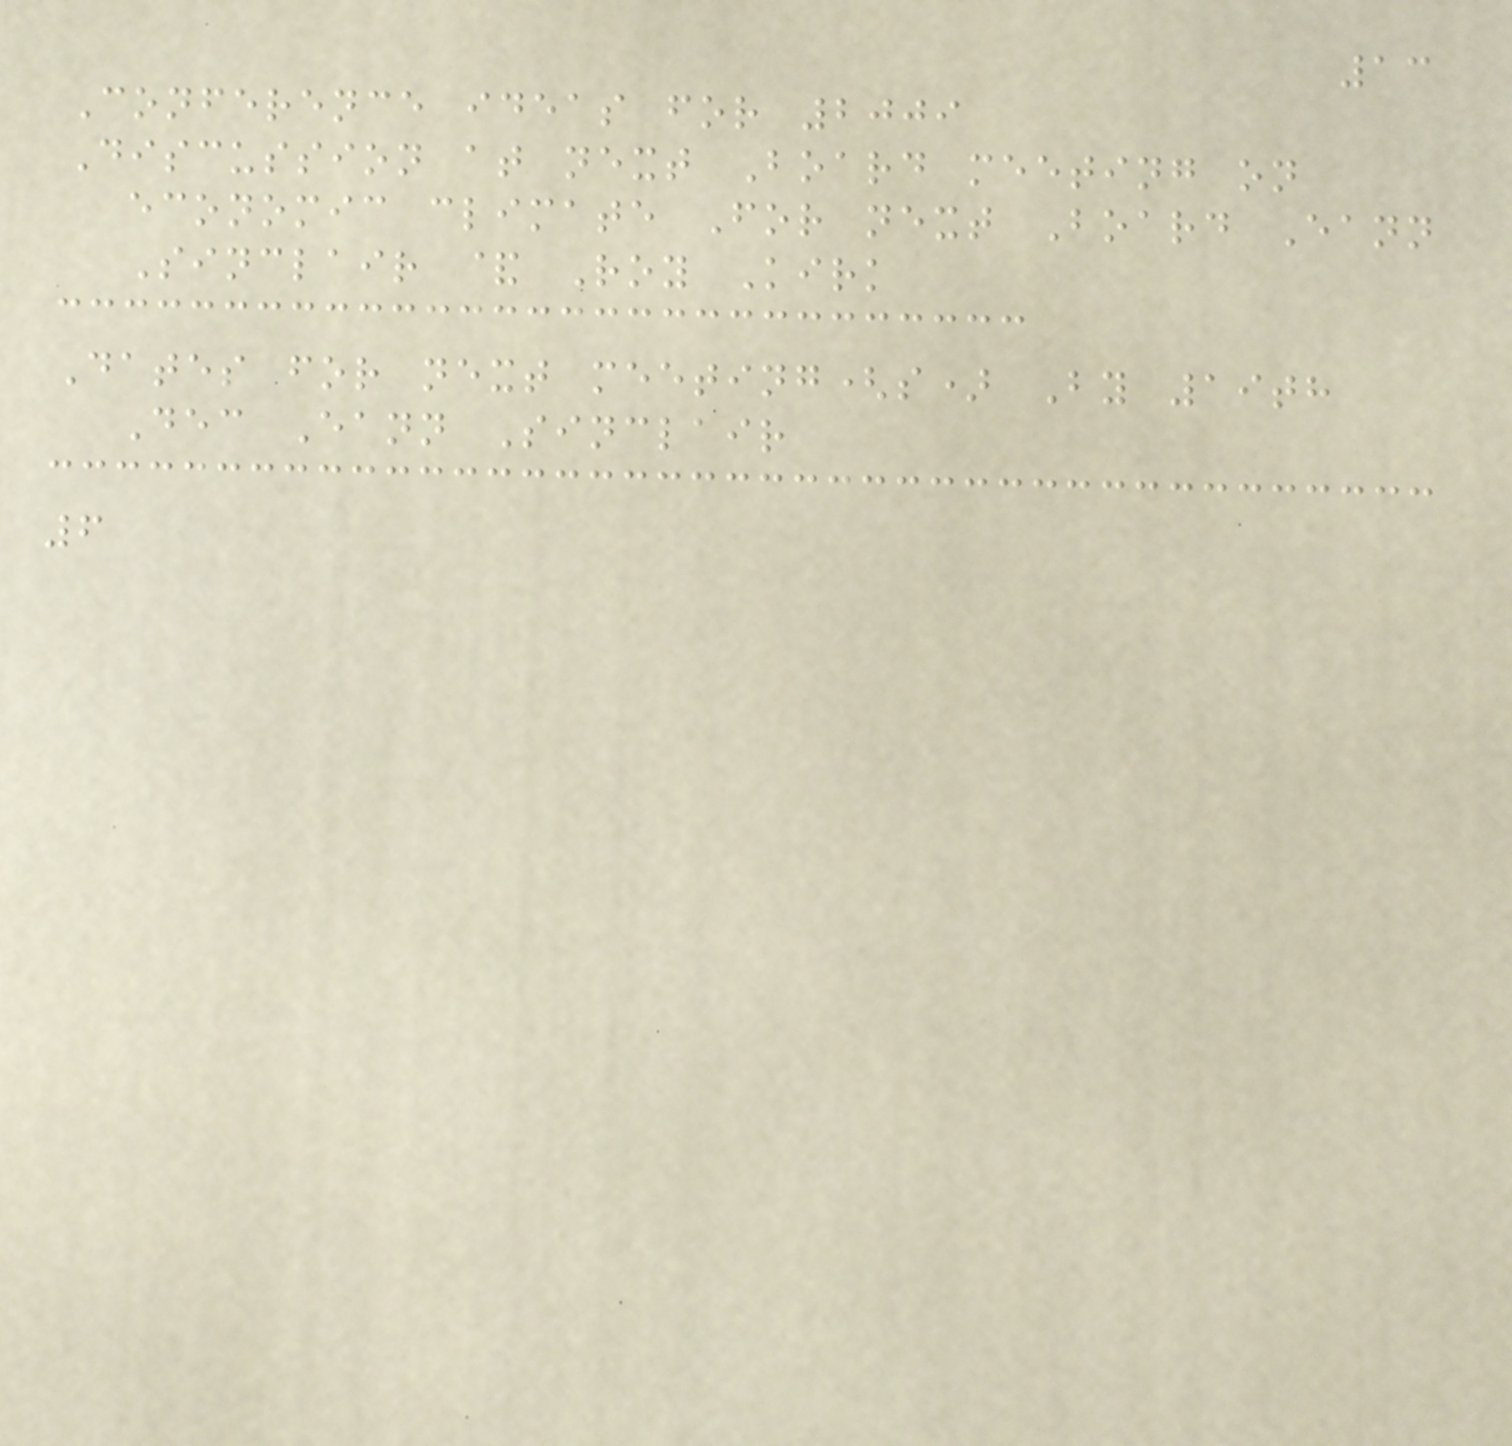13
Conference ideas for 2009
Discussion at next Board meeting on
economic climate For next Board Eann
Sinclair & Roy Kirk
Dates for next meeting(s) By 19th
Dec Eann Sinclair
6
